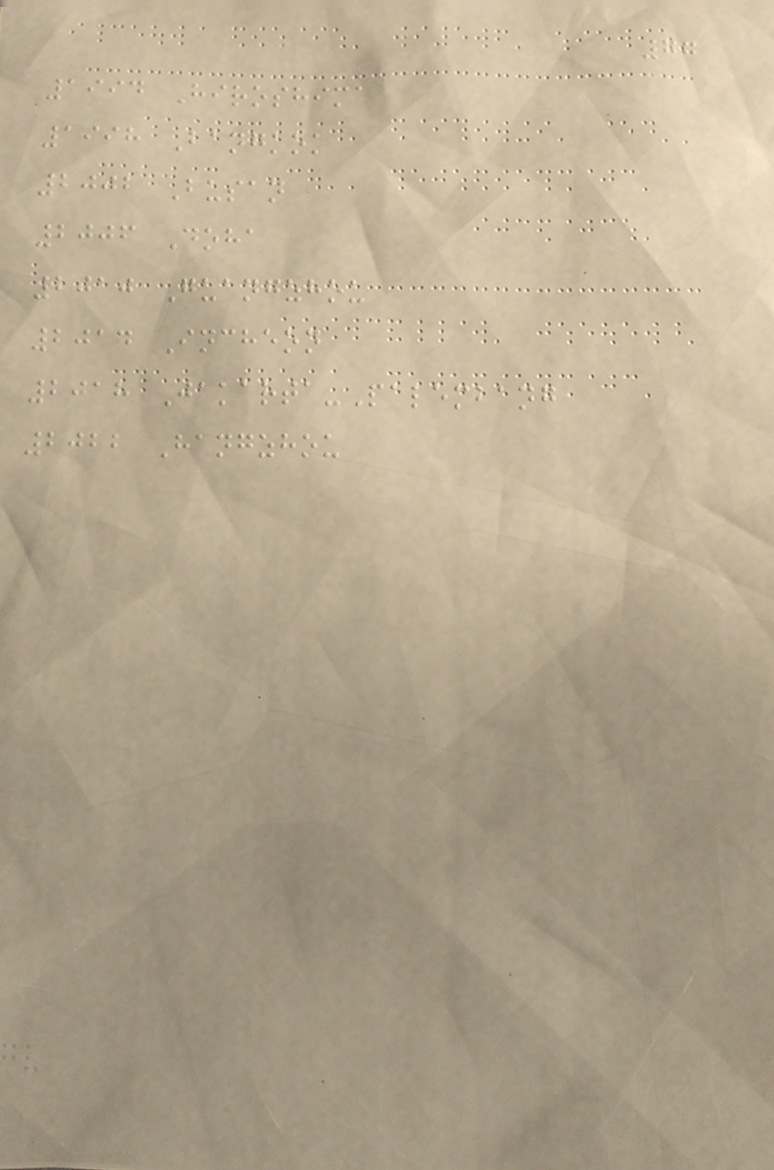77
1994 Hiroshima
1998 Bangkok
2002 Busan
2006 Doha
2010 Guangzhou
2014 Incheon
2018 Jakarta-Palembang
2022 Hangzhou
